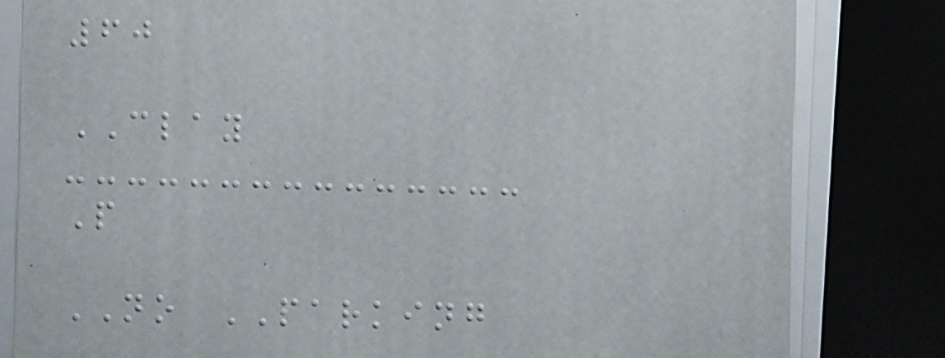60
CLAY
P
NO PARKING
